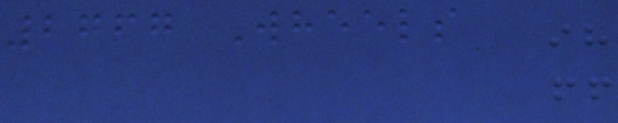2767 Wheels
